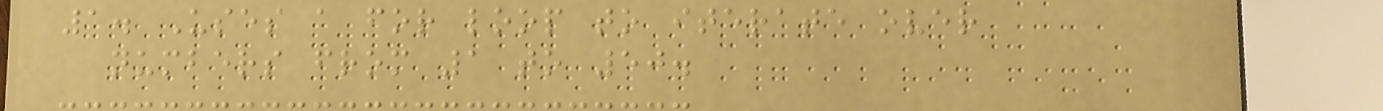1. Uses a for loop to iterate over
numbers from 1 to 50.
